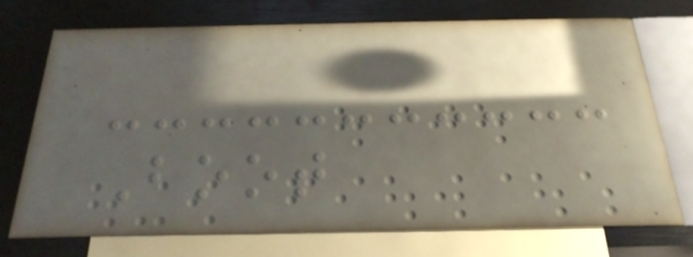Boot
